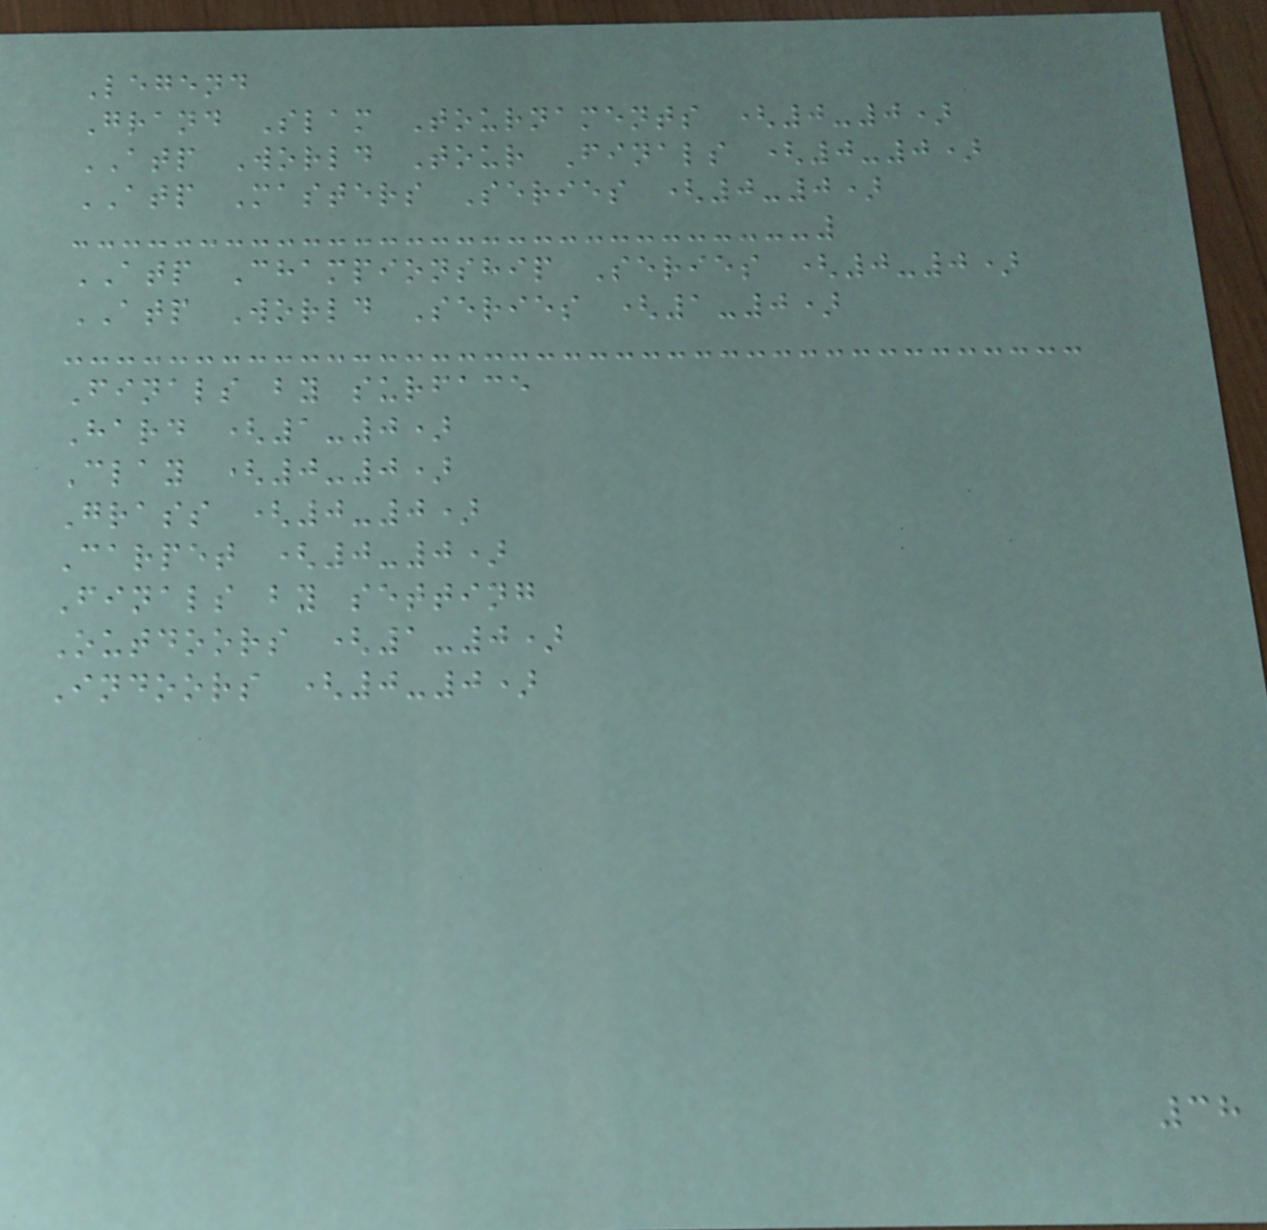Legend
Grand Slam Tournaments (0-0)
ATP World Tour Finals (0-0)
ATP Masters Series (0-0)
ATP Championship Series (0-0)
ATP World Series (1-0)
Finals by surface
Hard (1-0)
Clay (0-0)
Grass (0-0)
Carpet (0-0)
Finals by setting
Outdoors (1-0)
Indoors (0-0)
38
